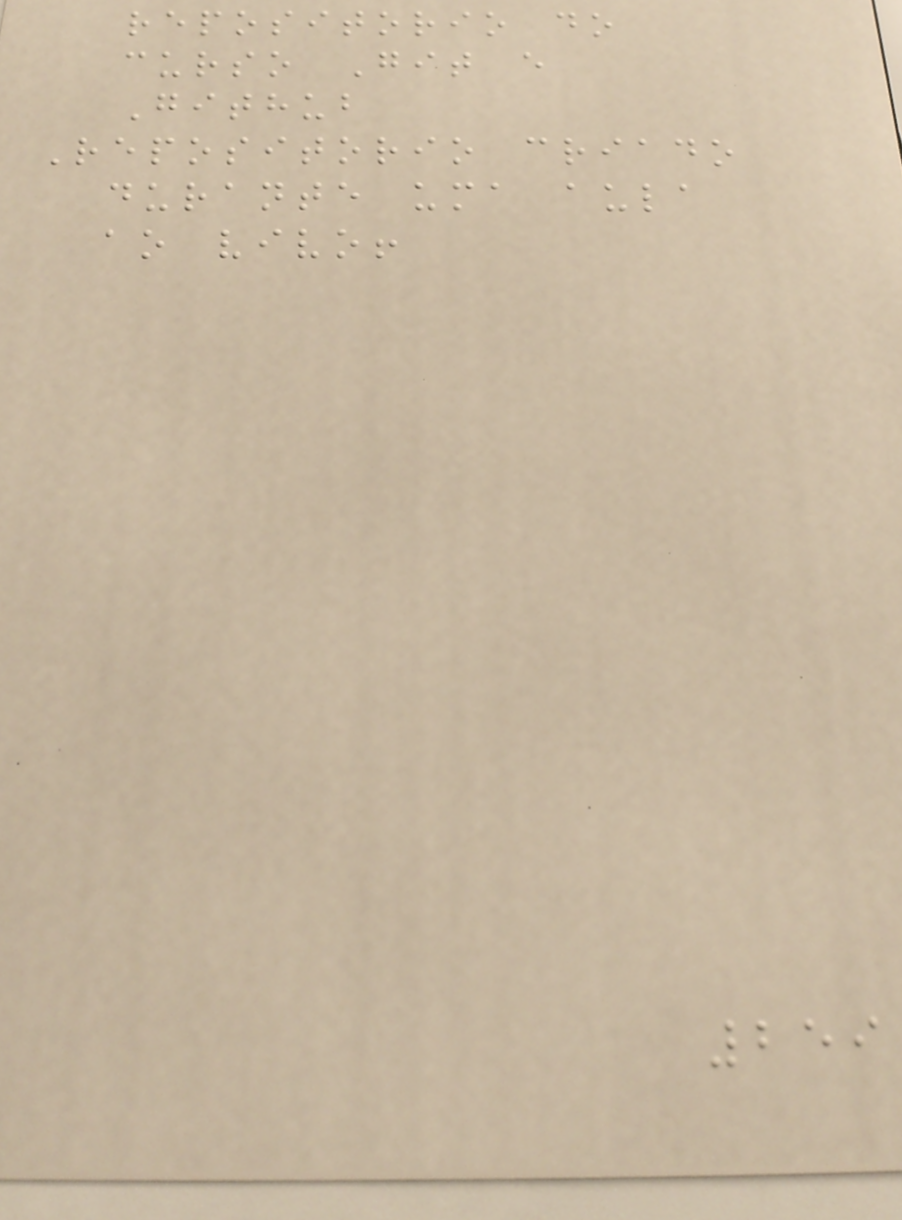repositorio do
curso Git e
Github
Repositorio criado
durante uma aula
ao vivo!
259
